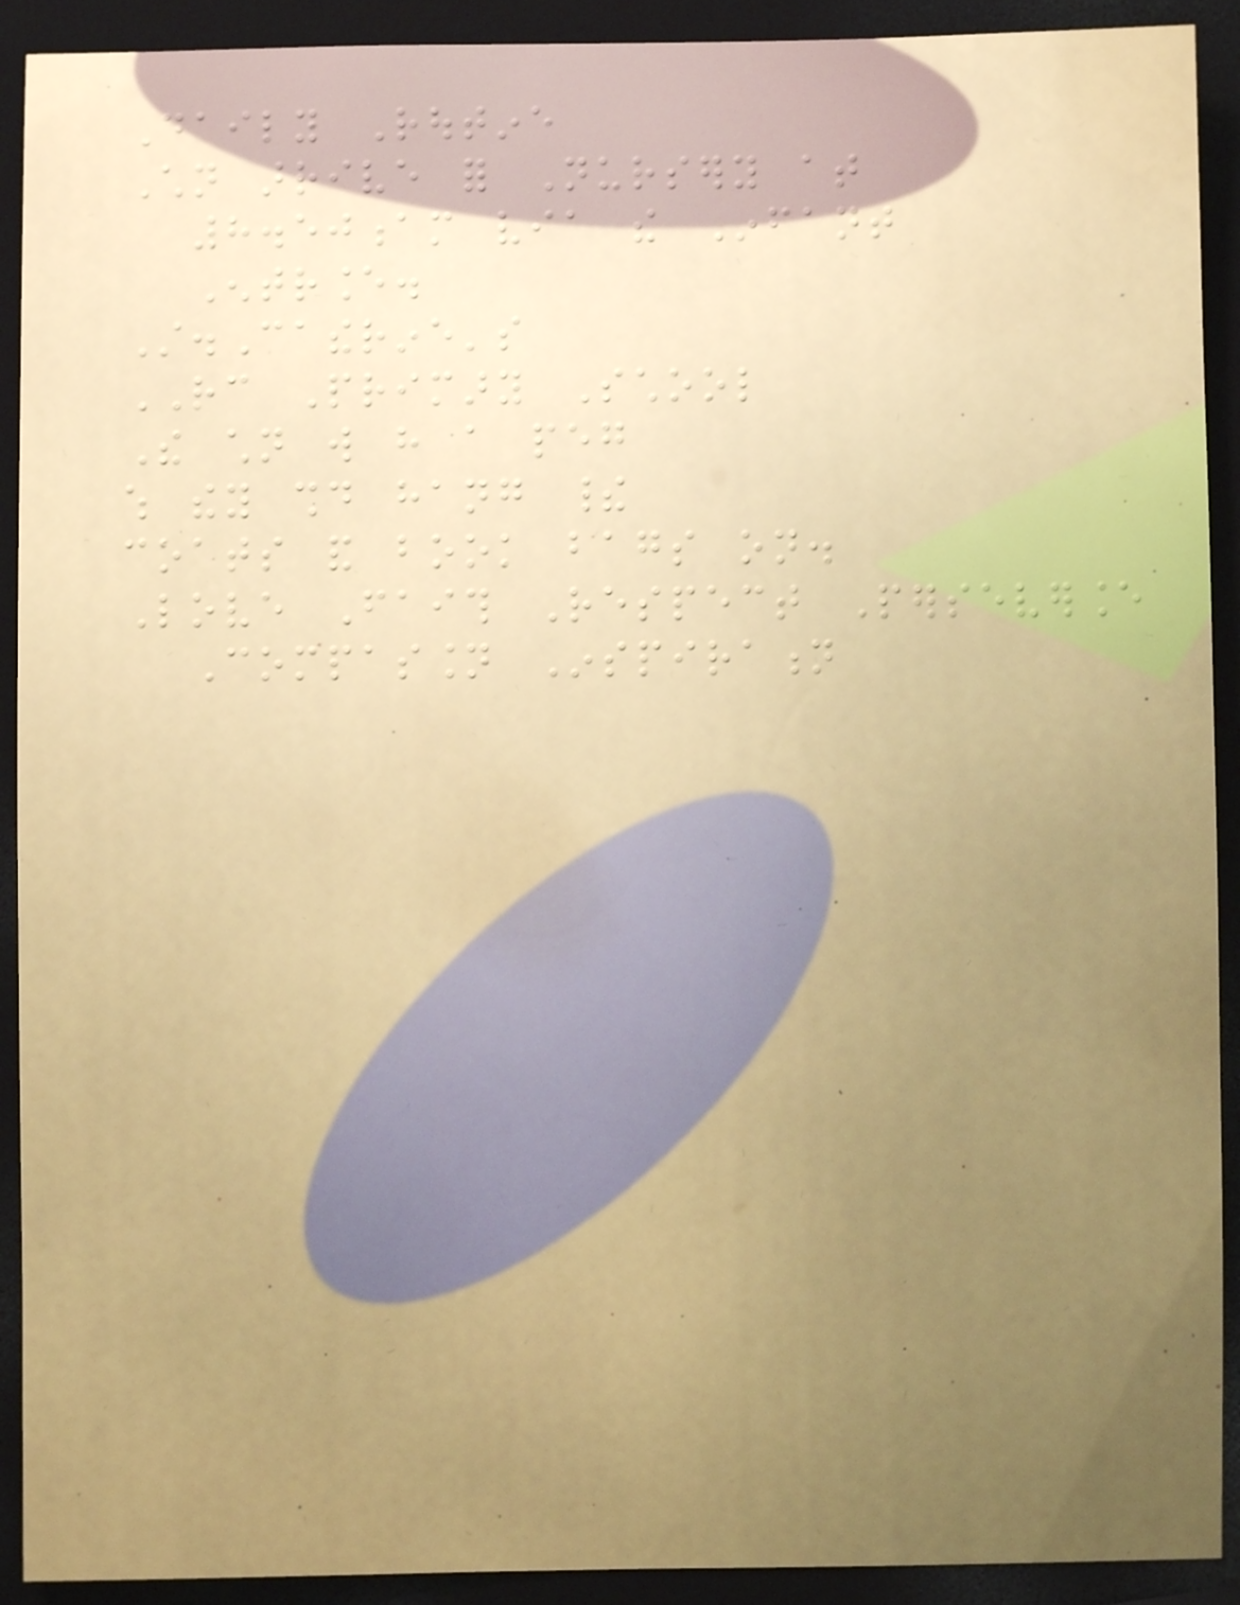Daily Routine
Children arrive for Nursery at
8.50am via the Infant
Entrance.
St.Catherine's
RC Primary School
The children will have a peg
which they should hang their
coats and book bags on.
Love Faith Respect Perseverance
Compassion Inspiration
